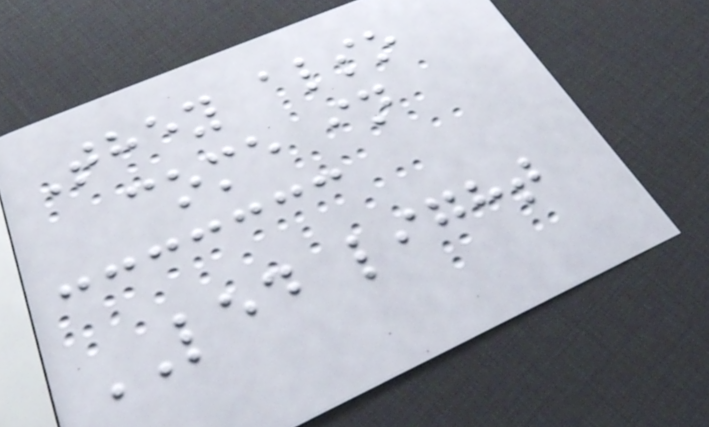They also
come in
LED light
